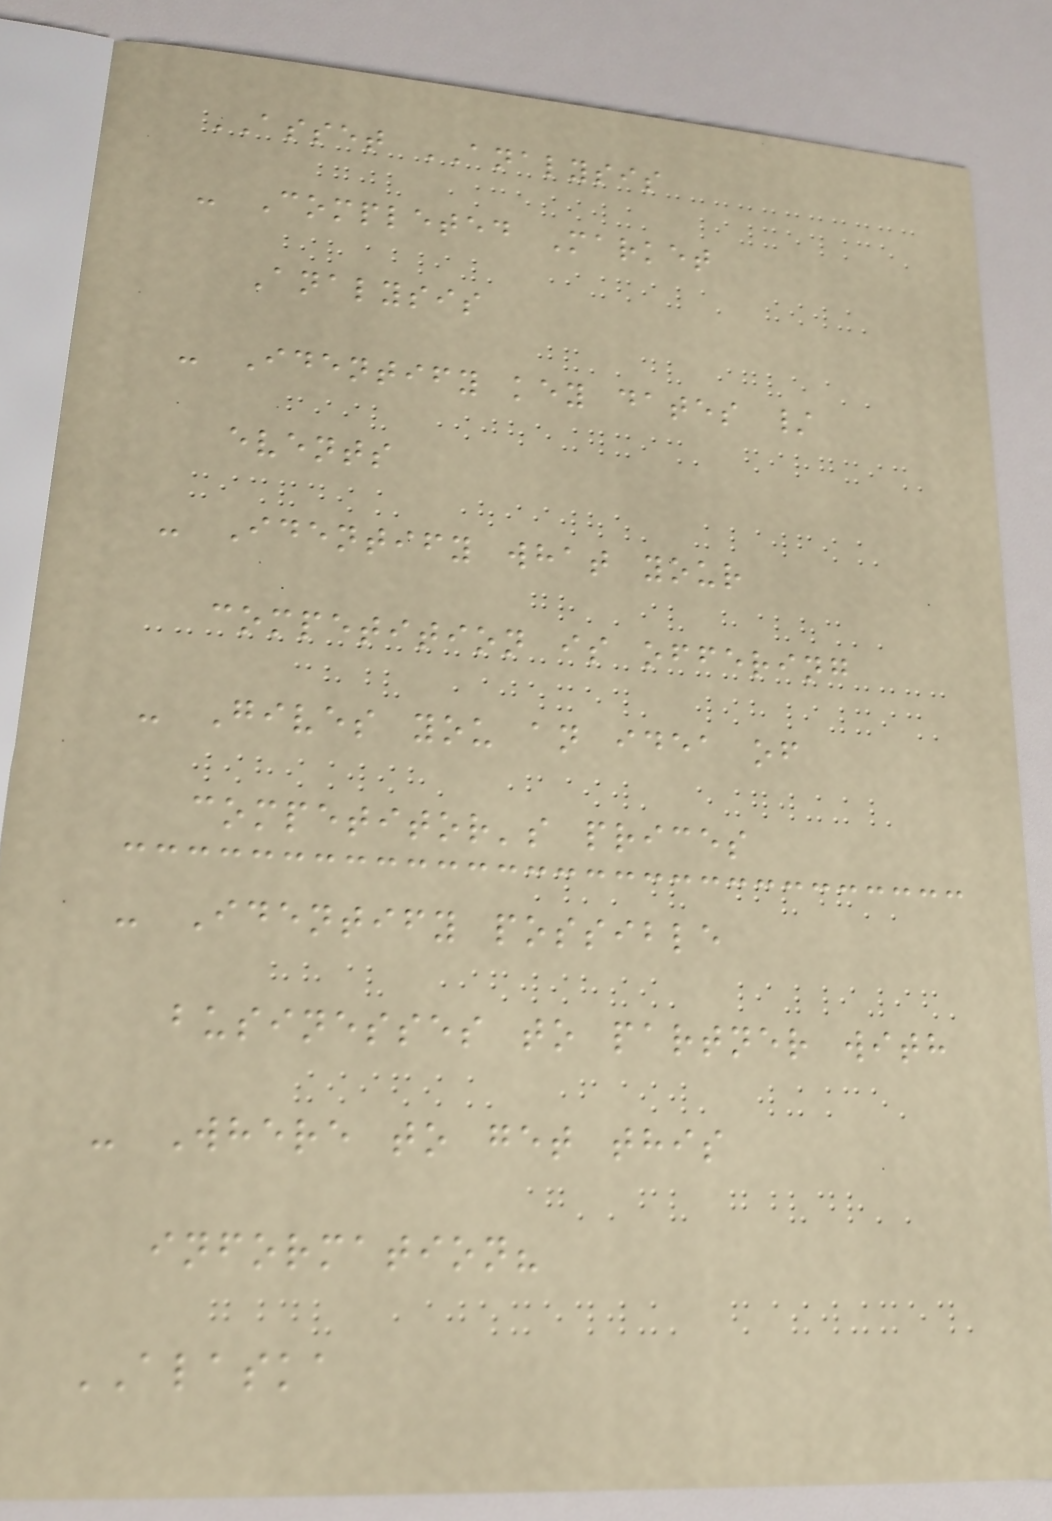ASSET ANALYSIS
- Completed Market
Analysis
- Identify key dates /
events
- Identify what your
competition is offering
- Gives you an idea of
competitor's prices
- Identify possible
businesses to partner with
- Where to get this
information?
ALASKA
